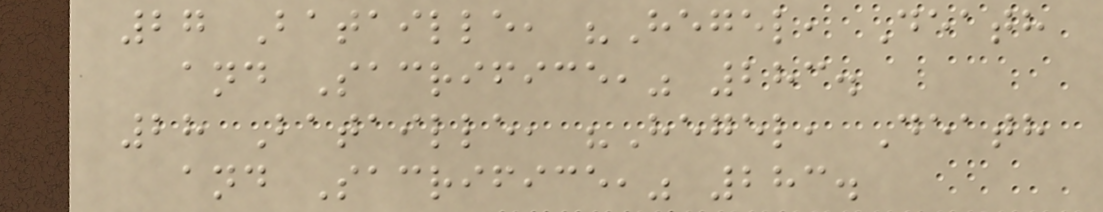27 Bataille, "Hegel, Death
and Sacrifice," 283.
28 Bataille, "Hegel, Death
and Sacrifice," 283.
